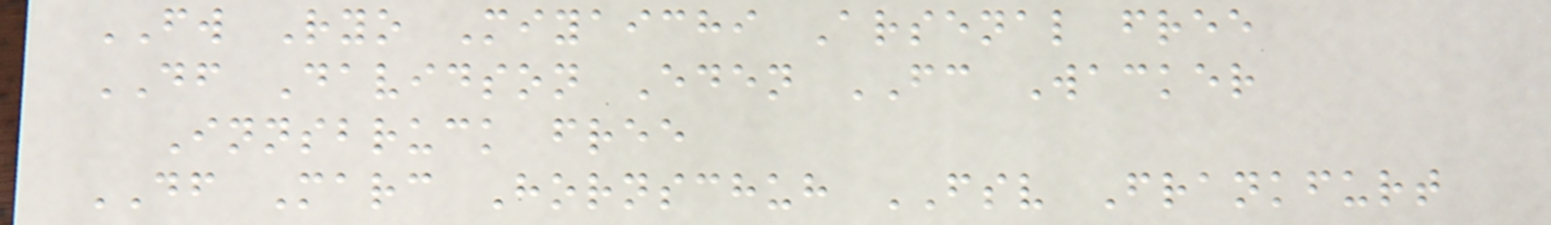FW Ryo Miyaichi Arsenal free
DF Davidson Eden FC Wacker
Innsbruck free
DF Marc Hornschuh FSV Frankfurt
